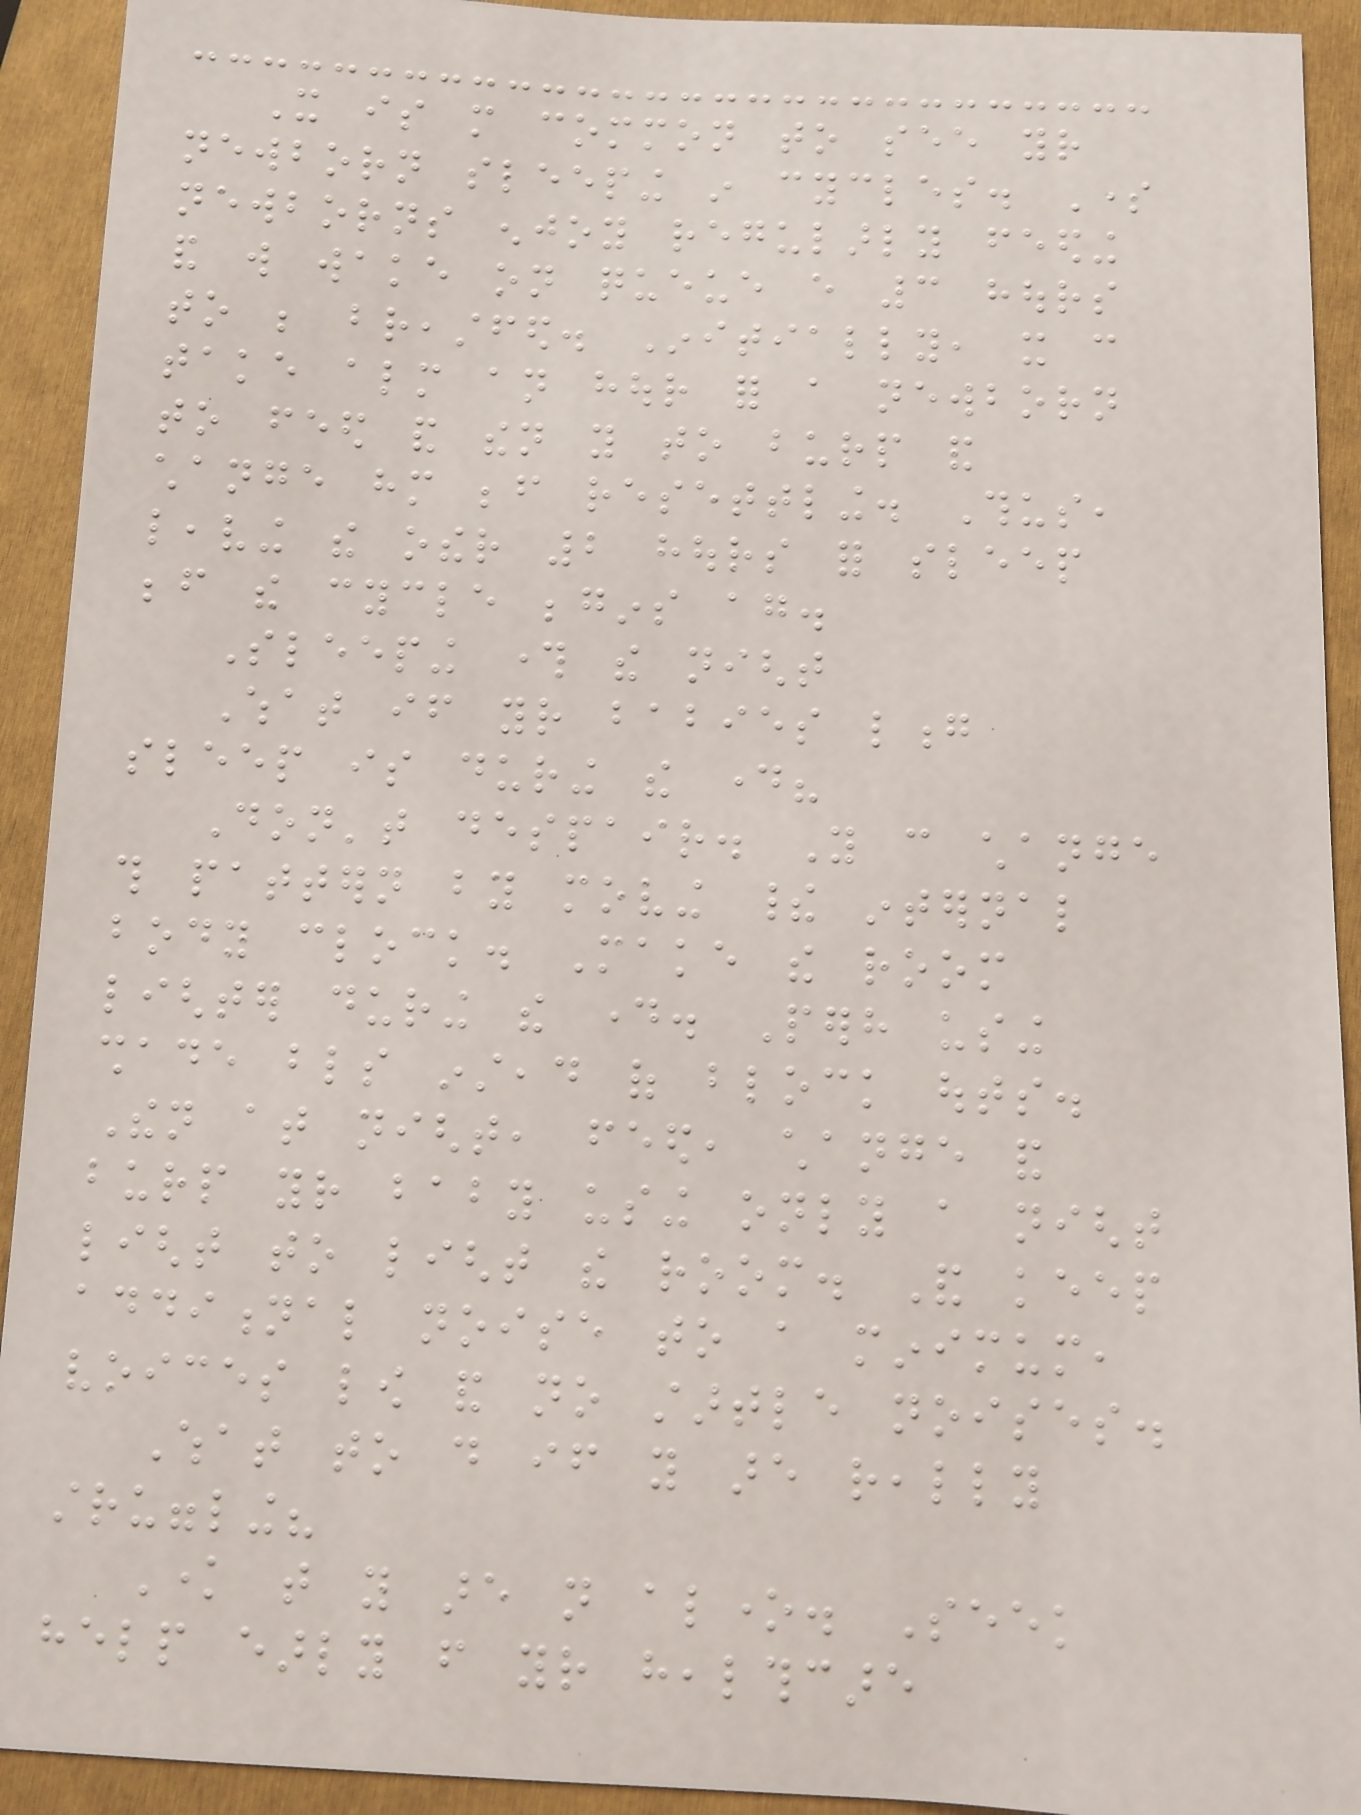It is more common to see your
newborn sleeping in cycles. Some
newborns enjoy regularly feeding
and will wake on queue every 3 hours
to be breastfed. Initially, it can
take almost an hour for a newborn
to feed and then you to burp and
change him before resettling. Thus,
leaving the other 2 hours for sleep
before the cycle begins again.
Sleeping through the night
What if your babies long
sleep is during the day?
Don't despair. You can change
this pattern by moving their internal
body clock. Make the room
lighter during the day. Perhaps using
shade blinds instead of block outs.
Then at night, feed, change and
burp your baby using only a night
light to light the room. And keep
additional noise to a minimum,
voices low and no startle noises.
What to do if you are really
struggling?
Know that you are not alone. Seek
help early from your healthcare
